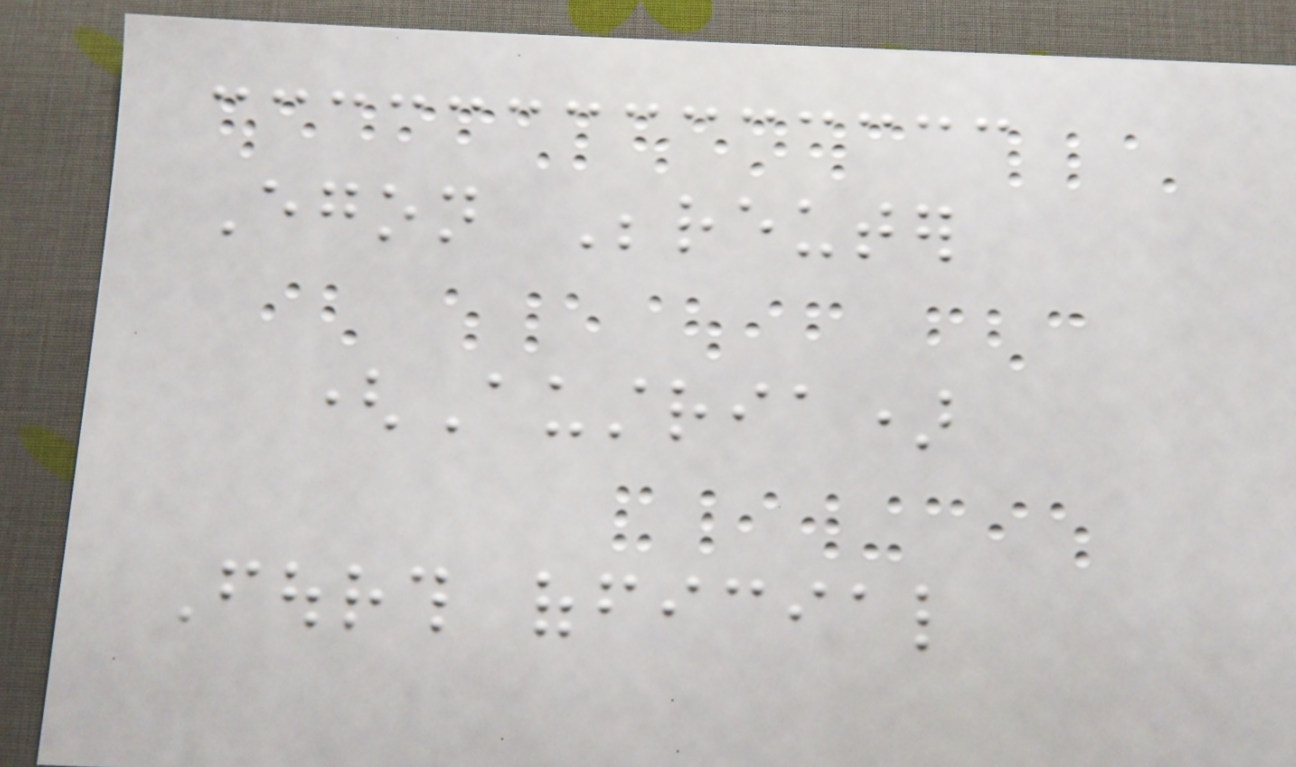Egon Bereuter
(Austria)
Fourth official
